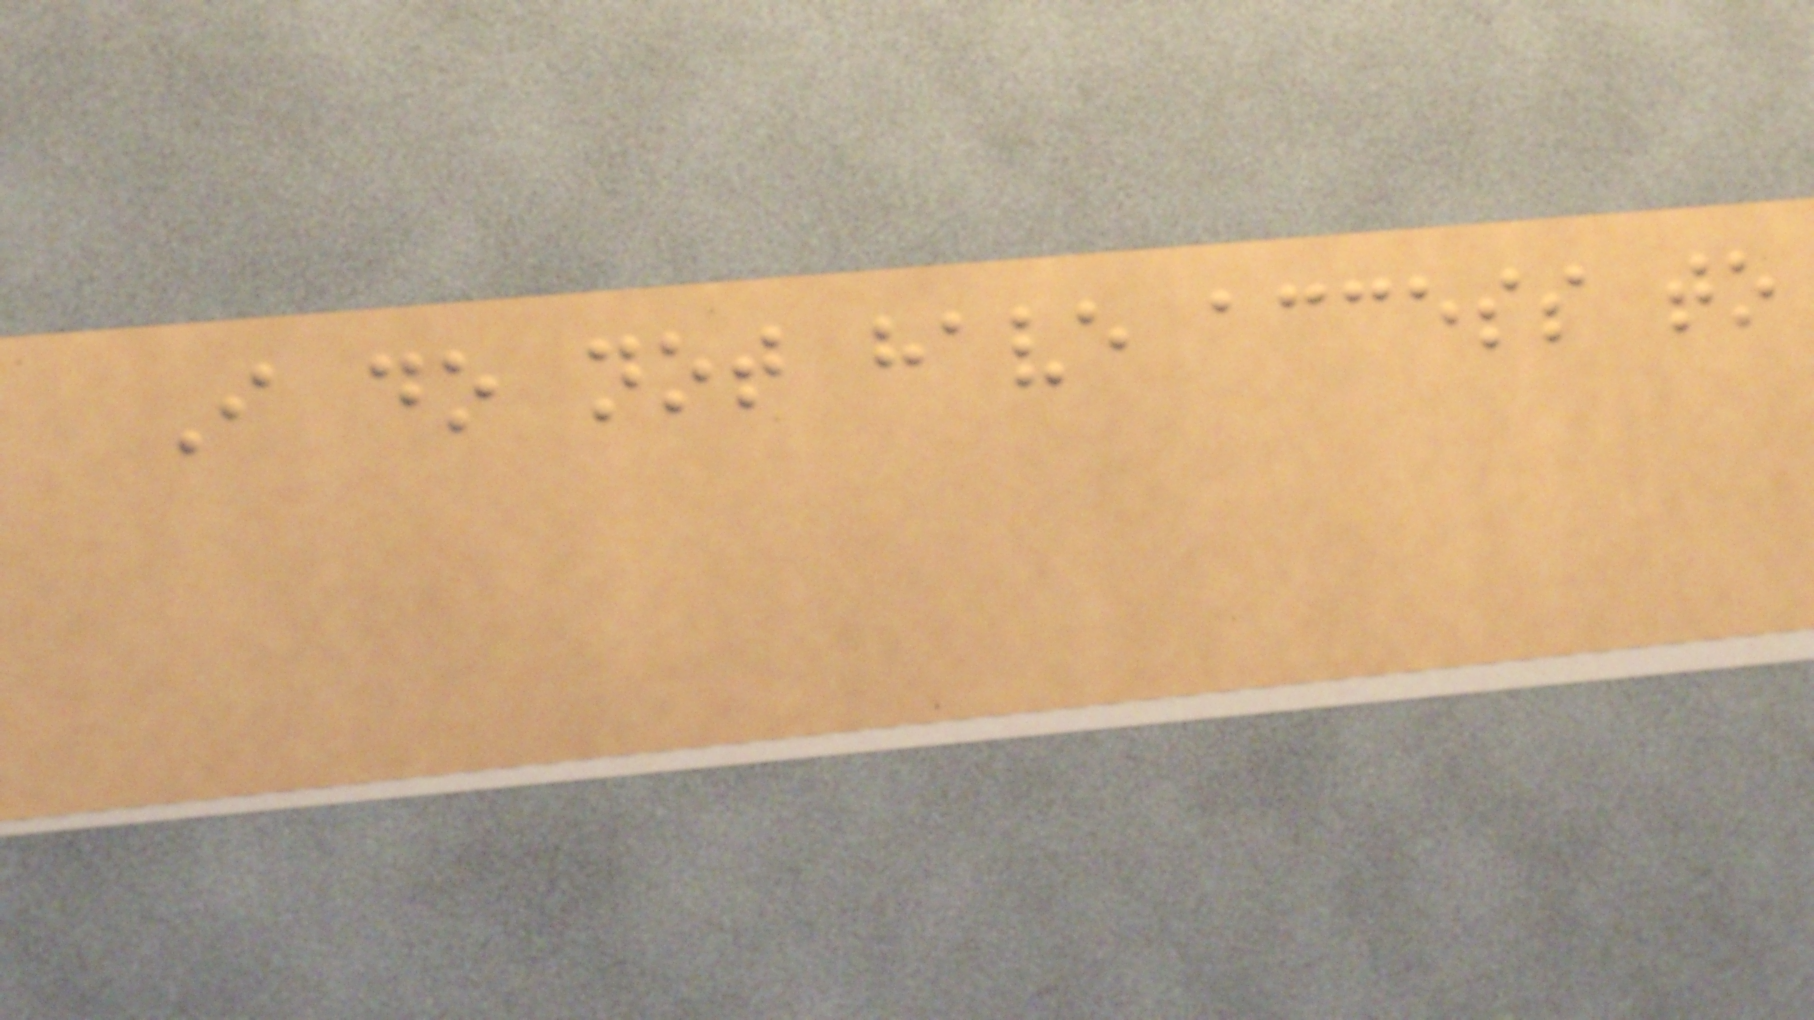I do not have access to
